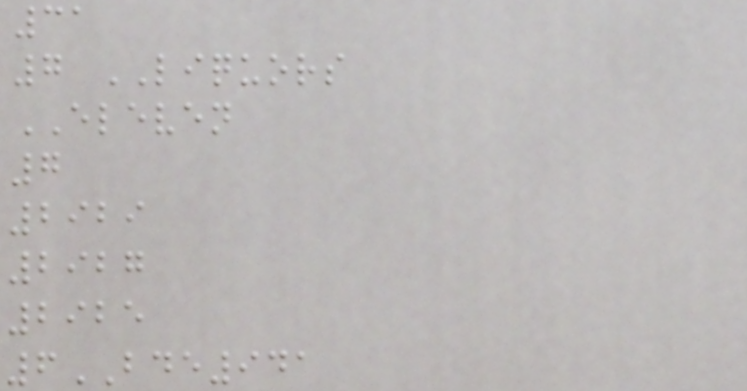31
7 LIQUORS
ELEVEN
7
2929
2927
2925
6BDE941
